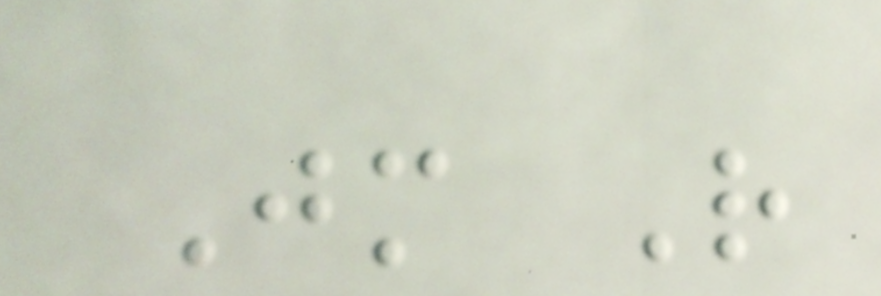Jm R
